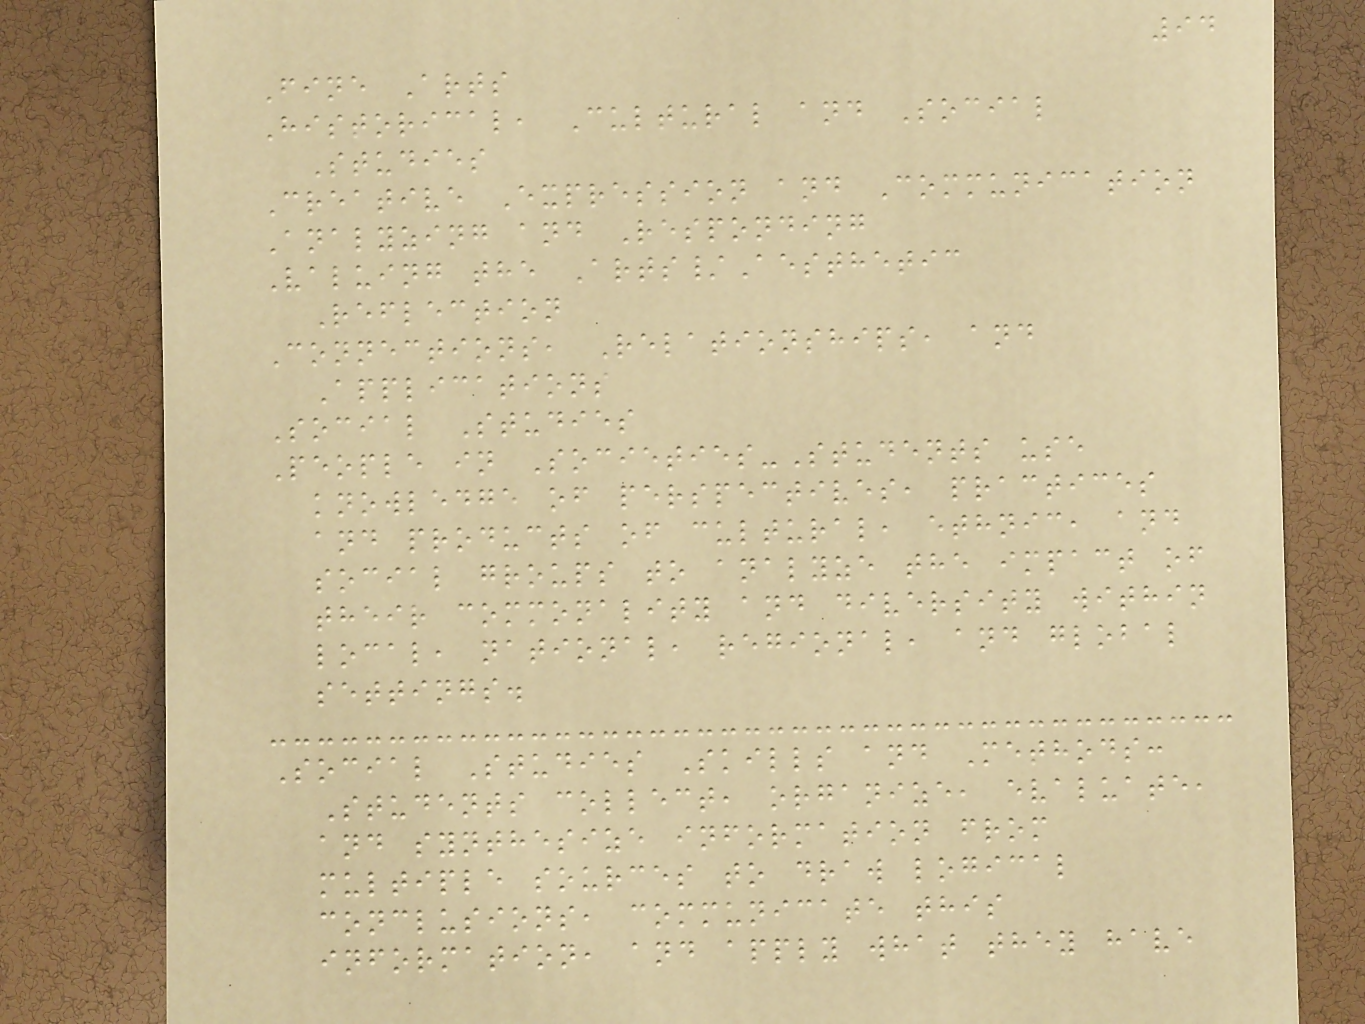94
Fine Arts
Historical, Cultural and Social
Studies
Creative Expression and Communication
Analyzing and Responding
Valuing the Arts/Aesthetic
Reflection
Connections, Relationships, and
Applications
Social Studies
People in Societies-Students use
knowledge of perspectives, practices
and products of cultural, ethnic, and
social groups to analyze the impact of
their commonality and diversity within
local, national, regional, and global
settings.
Social Studies Skills and Methods:
Students collect, organize, evaluate,
and synthesize information from
multiple sources to draw logical
conclusions, communicate this
information, and apply what they have
